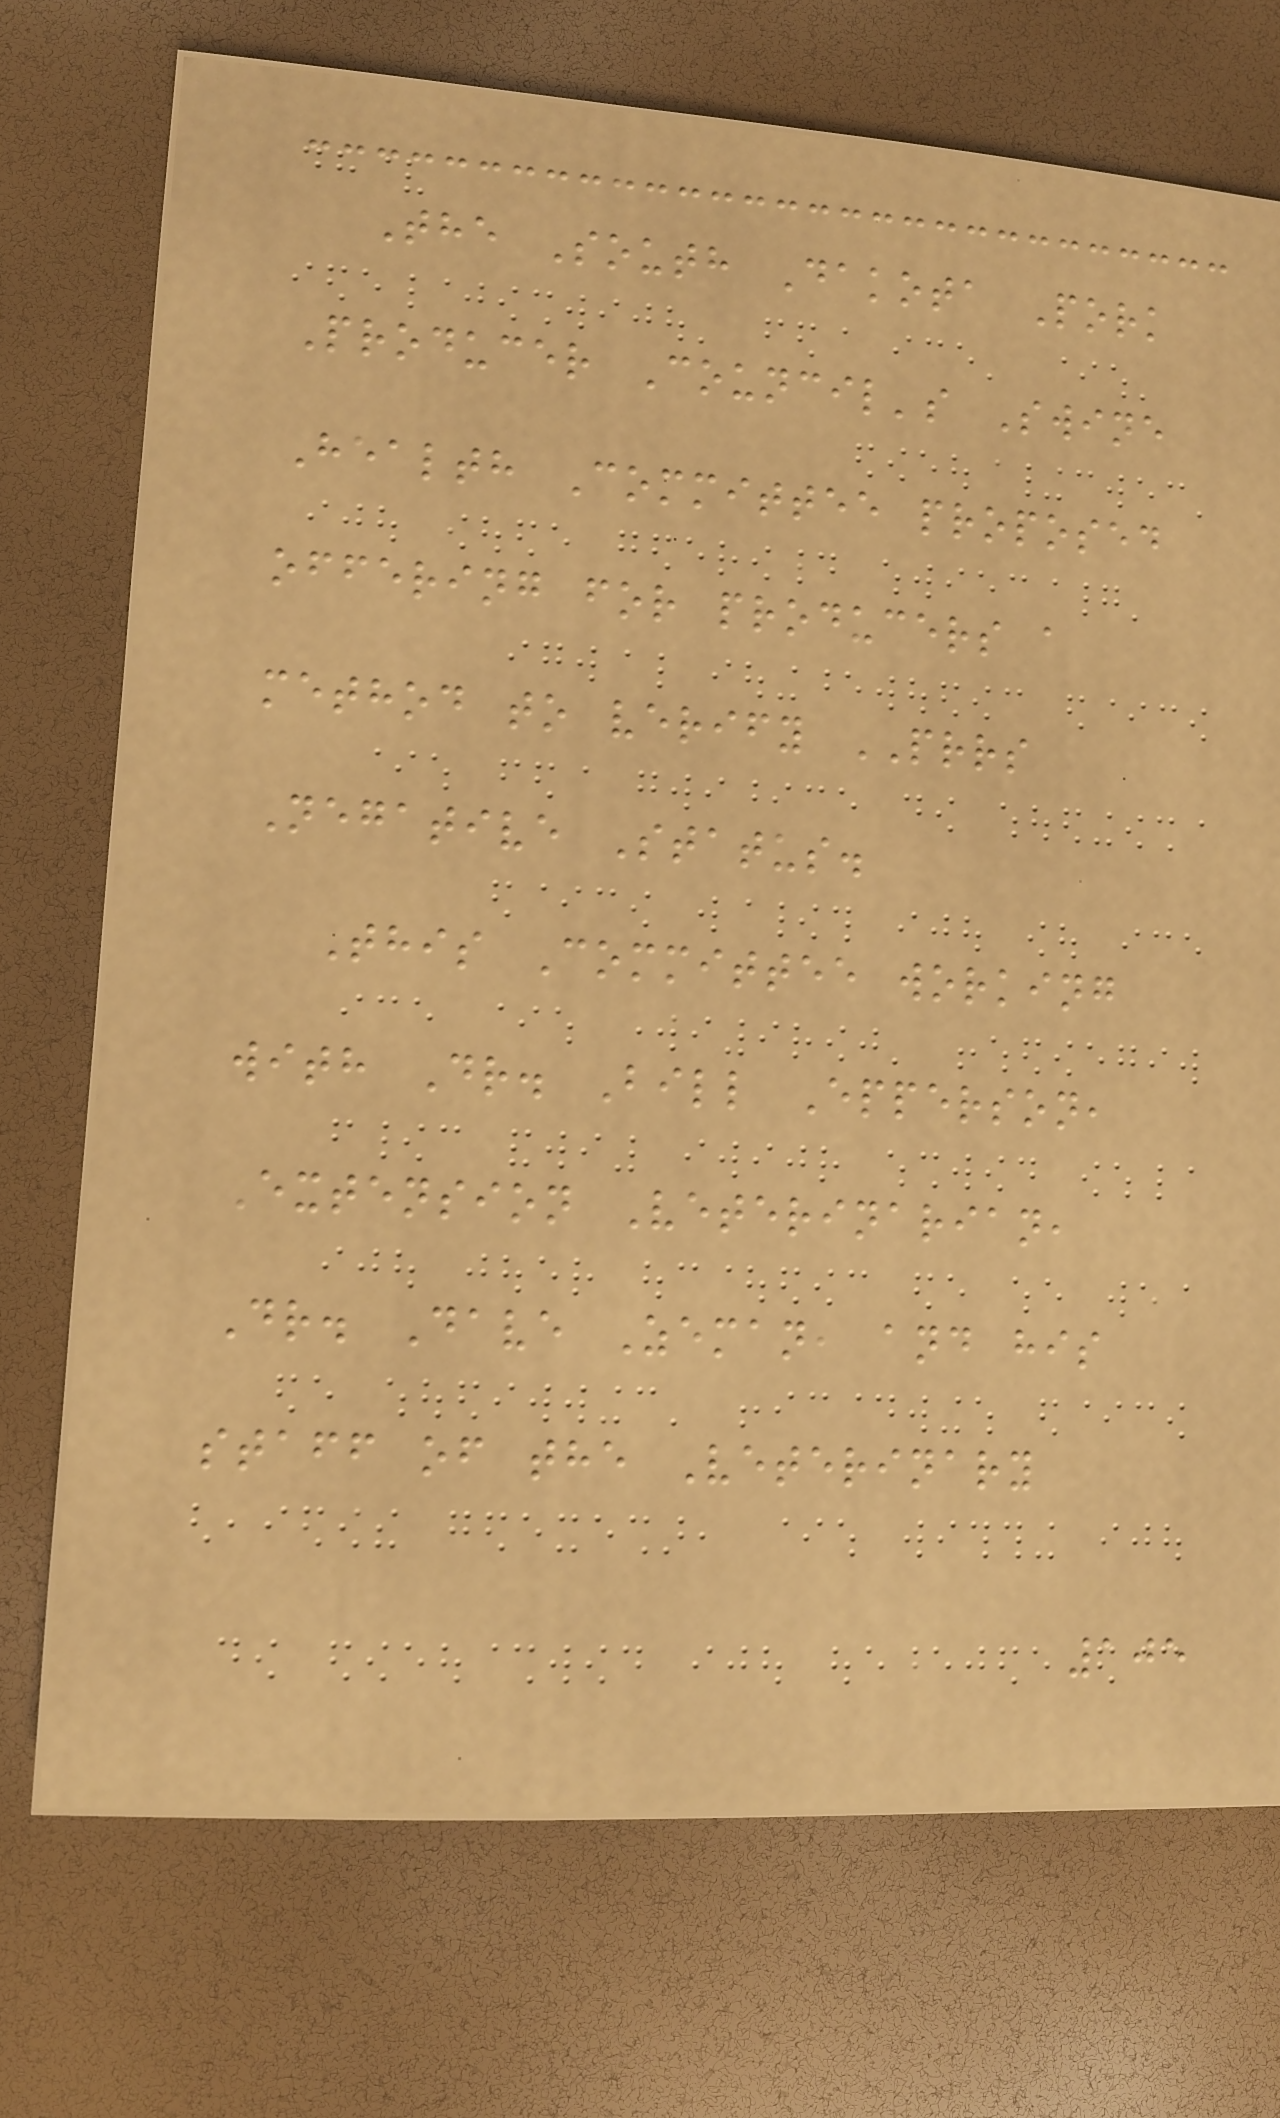The South Dakota Pork
Producer Council's Swine
Health Committee proposed
offering for producers a
method to verify PRRS
Negative Status.
This Committee working
with Dr. Bill Epperson,
Extension Veterinarian,
Dr. Dave Zeman, and his
staff of the Veterinary
105
